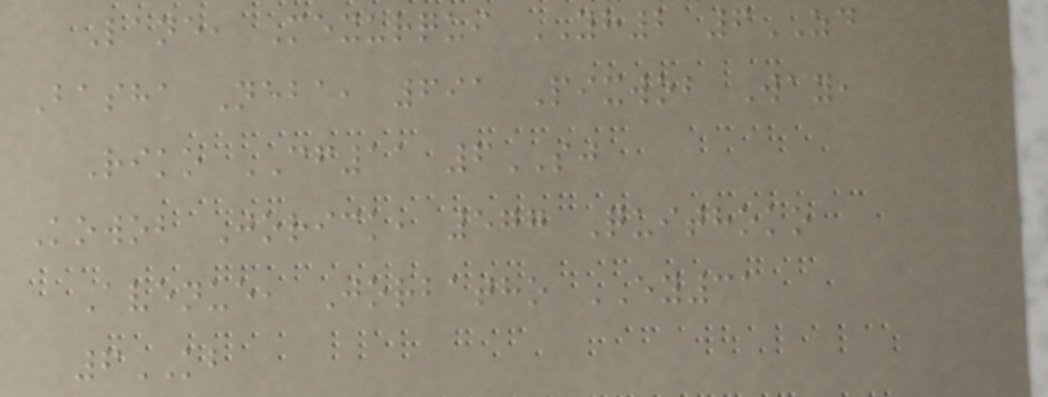Lane, Mexurqui YH2 6ZD
Basha Neba, 691 Pixwob Way,
Riko CF11 6SJ
Kowob Jorick, 577 Quithoko
Avenue, Jorbatho EY31
6KB
